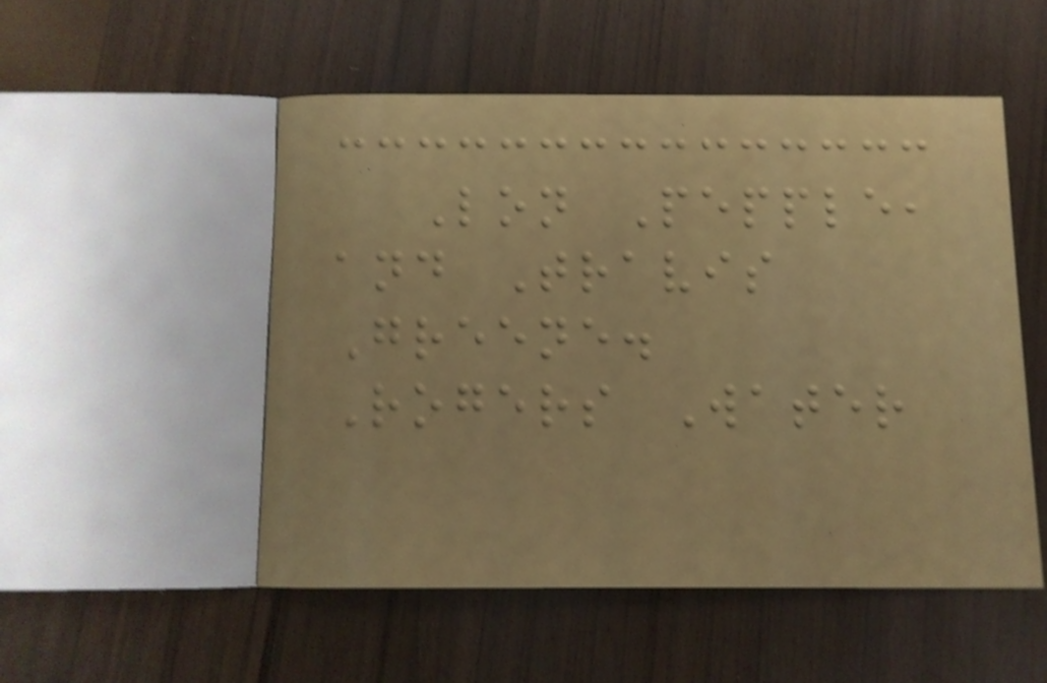Lon Pepple,
and Travis
Greene.
Rogers Water
